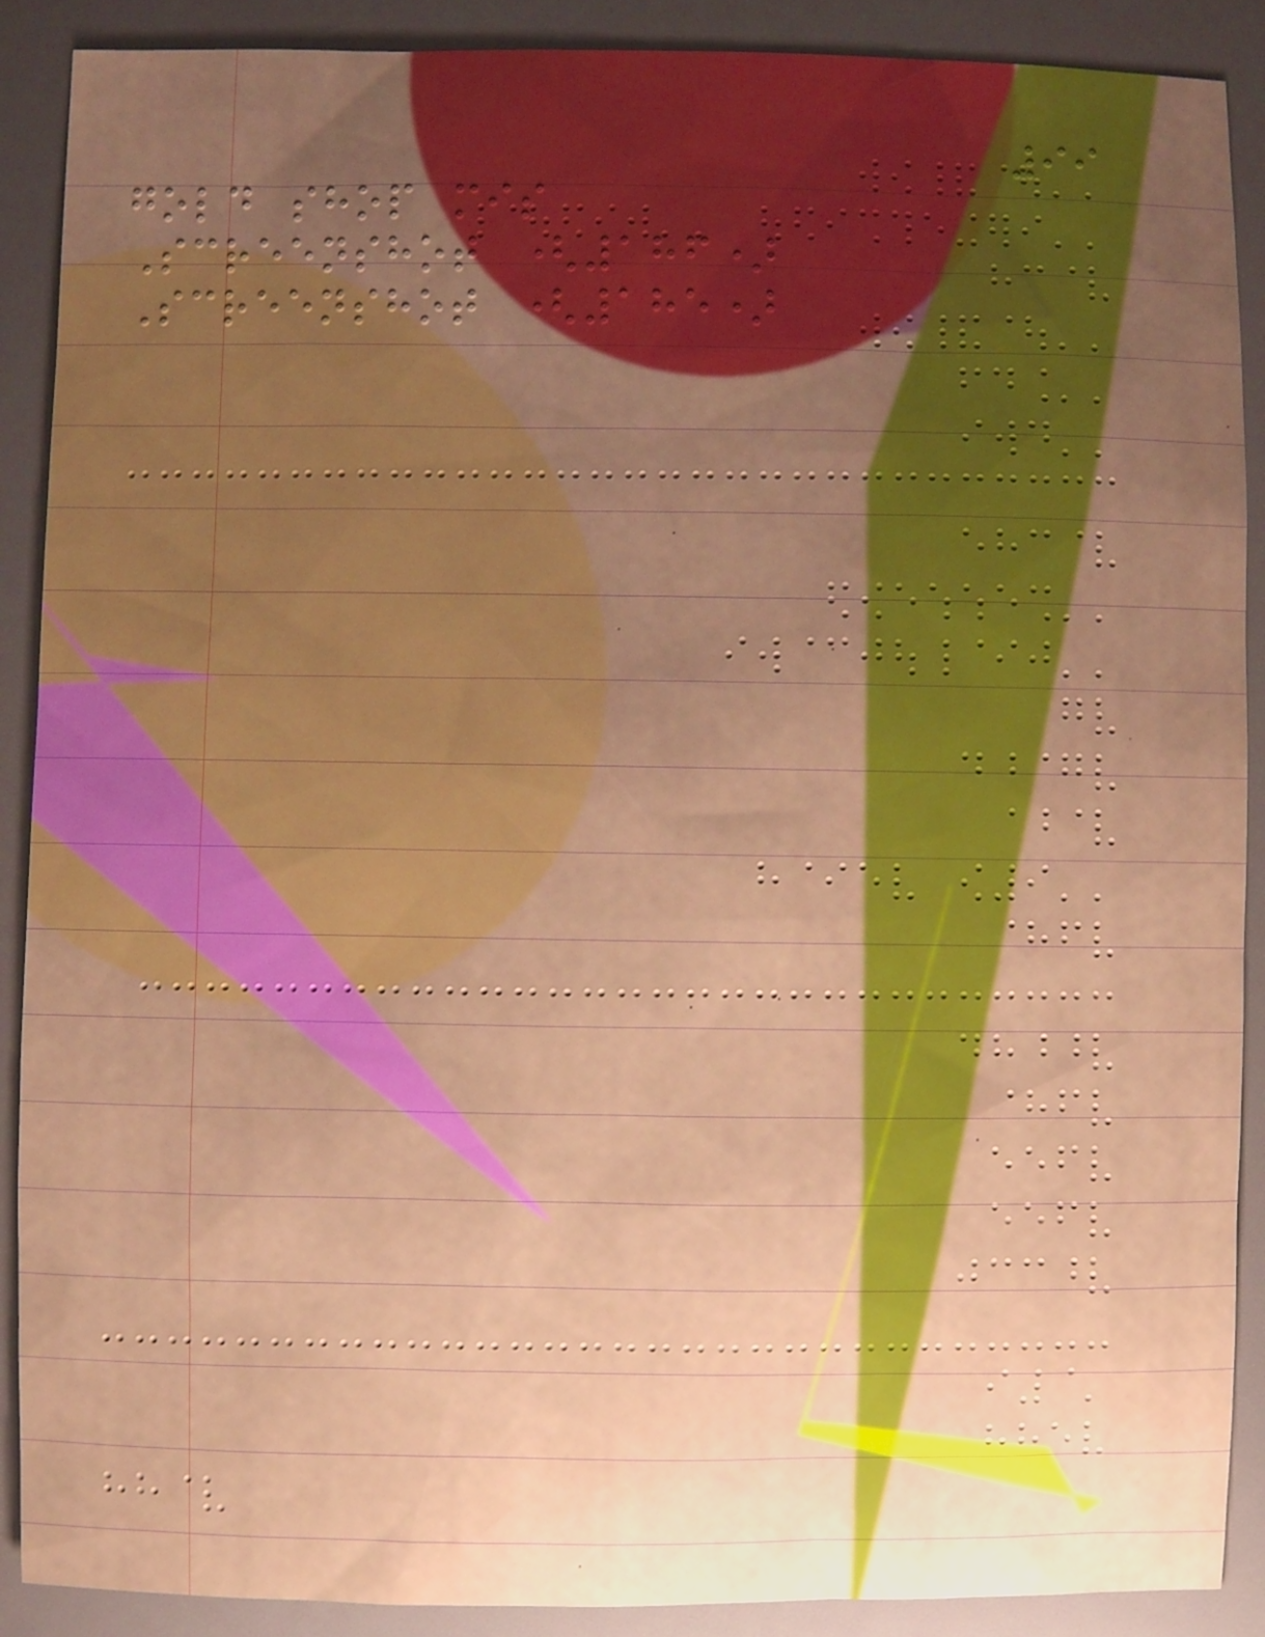99
gold shop mis
Screenshot (186)
Screenshot (185)
